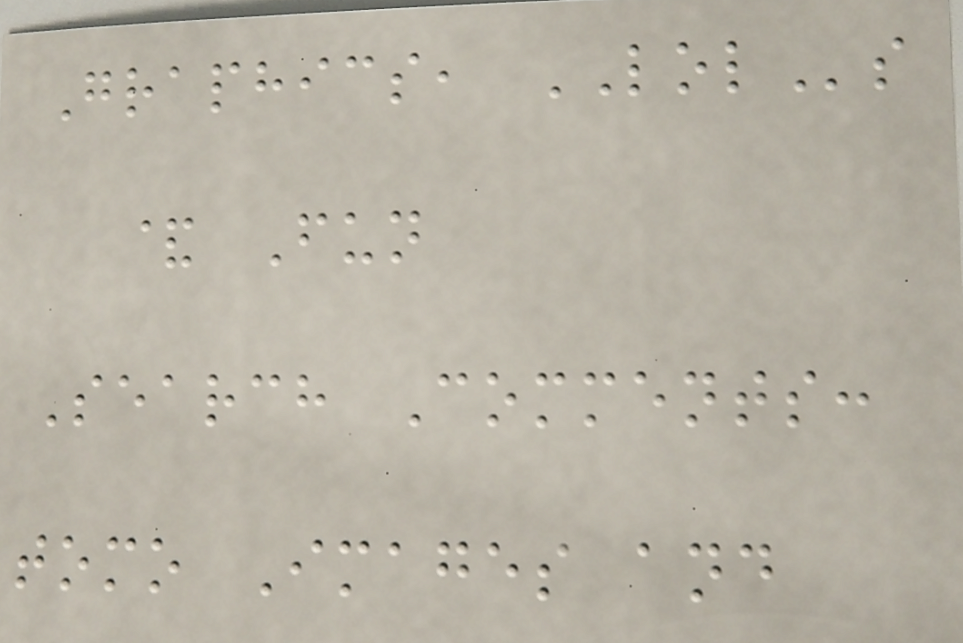Graphics, LOLs
& Fun
Search Comments:
tomo Images and
